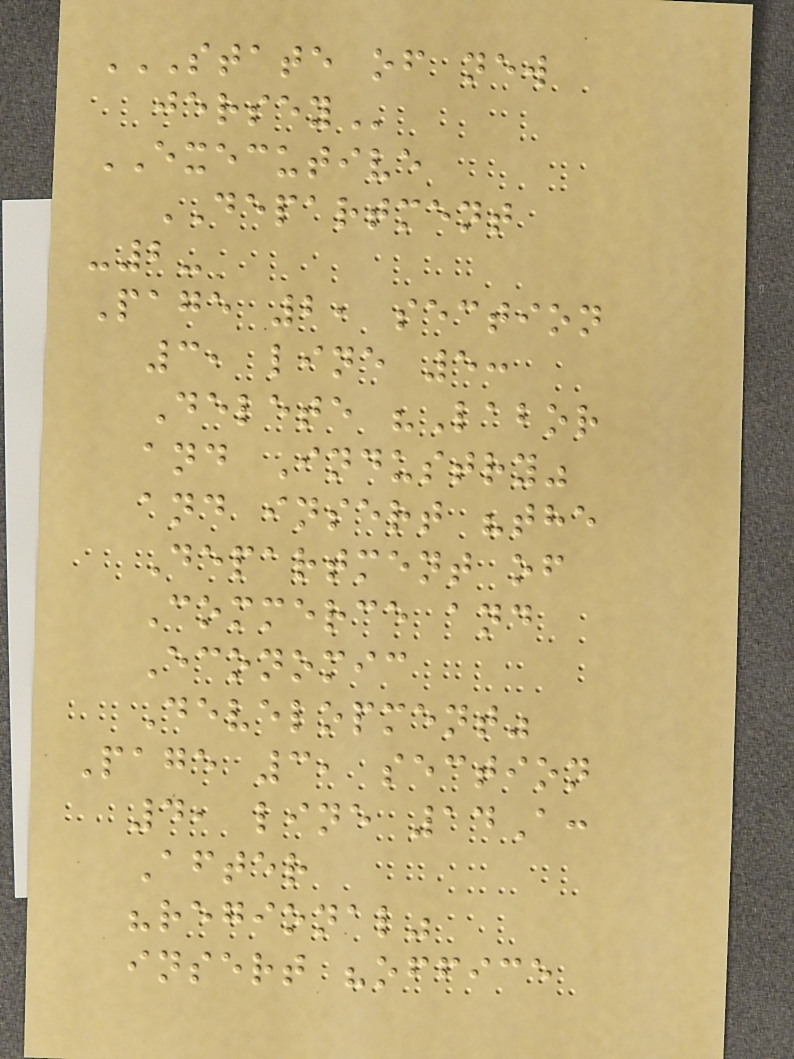STATE OF NEW
JERSEY
EXECUTIVE
DEPARTMENT
-2-
Page 2, section
3, line 5:
Delete "Labor
and Industry"
and insert "the
Department of
Commerce and
Economic
Development"
Page 3, section
4, line 14A:
After
"regional"
insert "office
